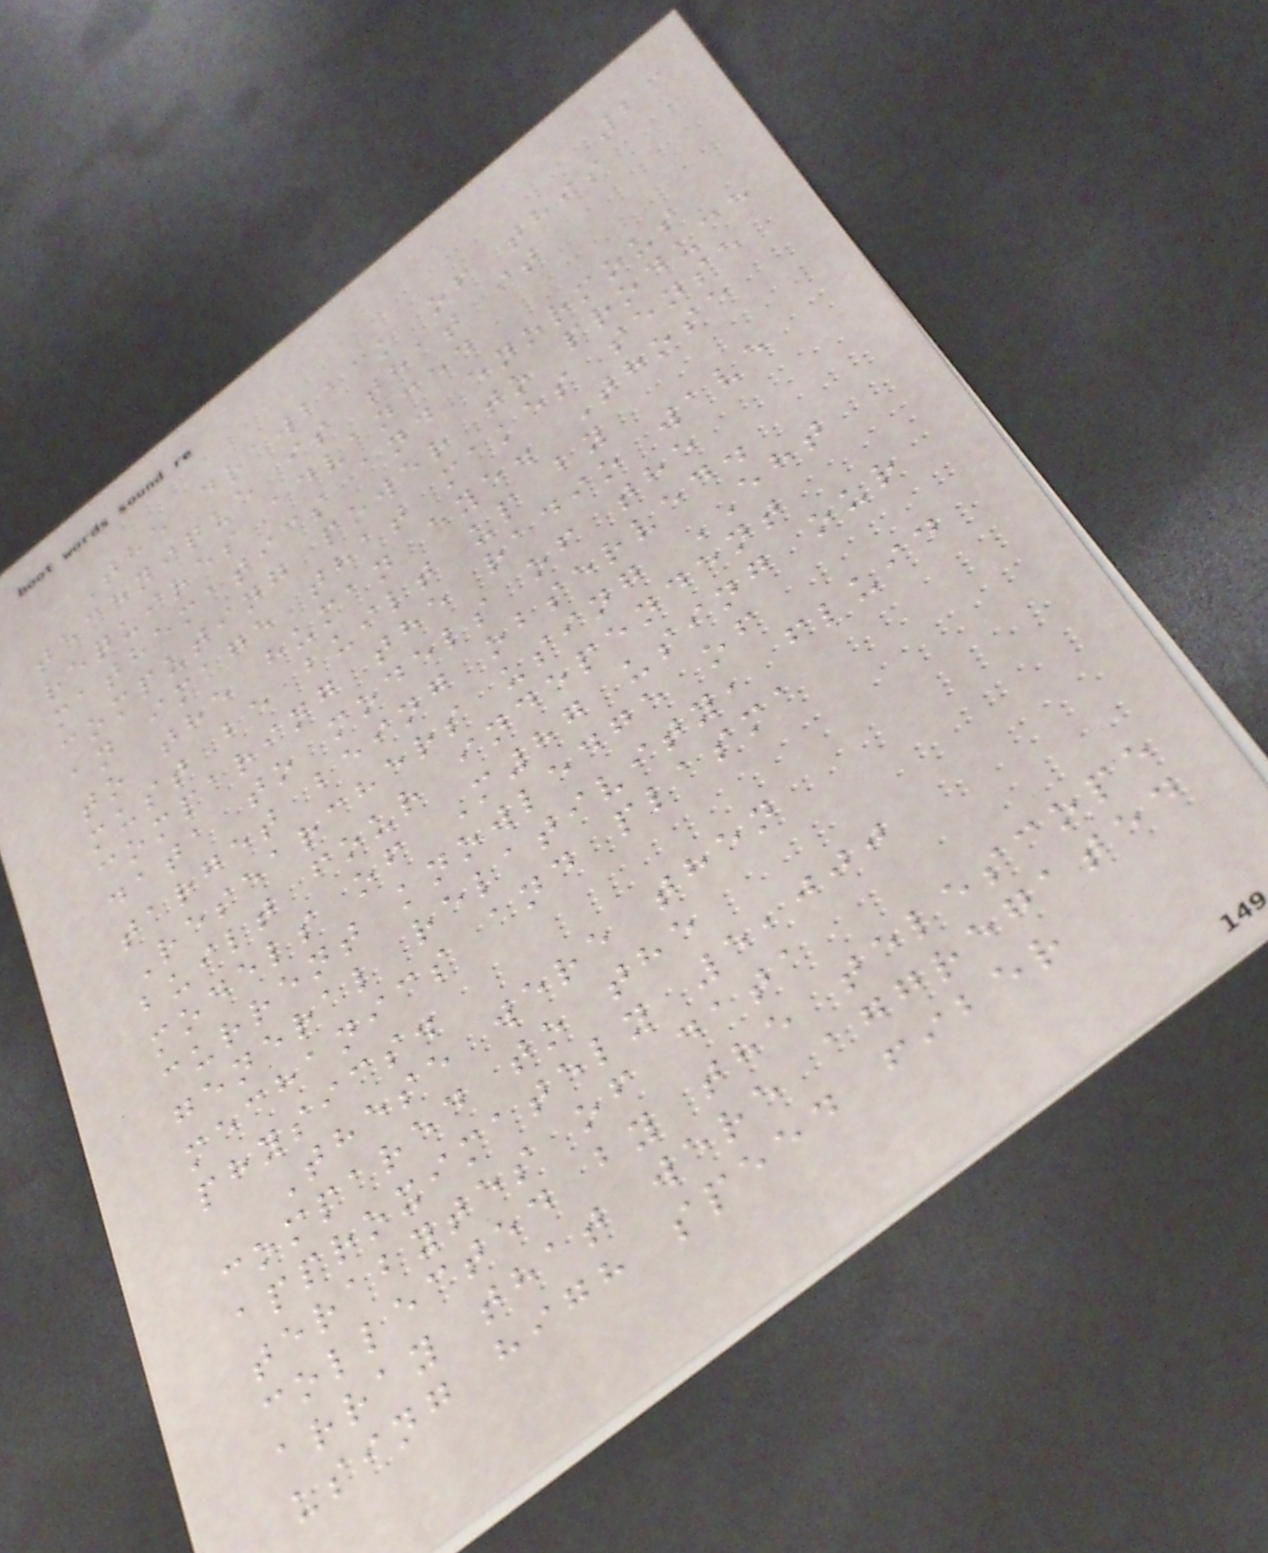23
The drawback of this
technique is that it
requires advanced
mathematics and enormous
computing power to produce
an image that makes sense
to the human eye. Those
must be built up by
comparing the radio wave
data to models of the
target being observed.
Researchers using EHT
built four independent
models of M87 using our
current knowledge of
general relativity, fluid
mechanics and plasma
physics.
These were then
compared to the
approximately 5,000
terabytes of data
collected by the telescope
array that were aggregated
using high speed fiber
